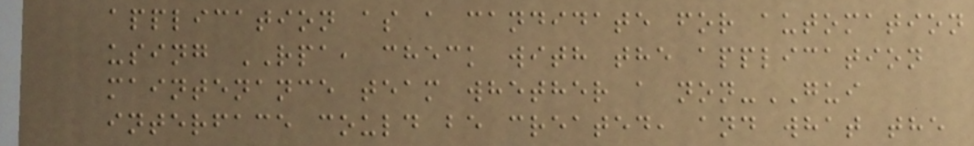application as a candidate for automation
using RPA, check with the application
maintenance team whether a non-GUI
interface could be created, and what the
